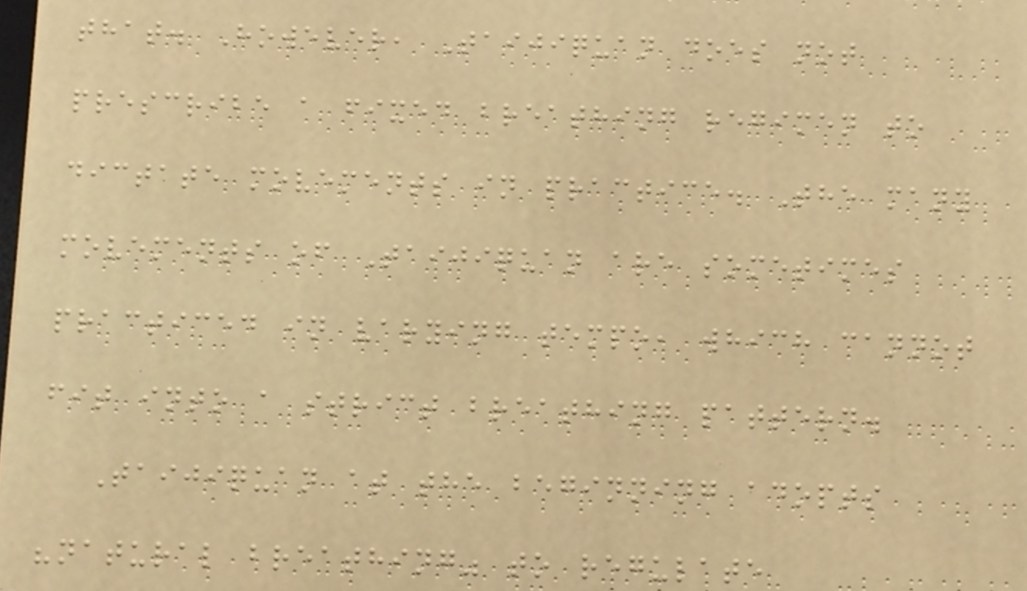that. However, Taijiquan does not
prescribe a fixed breathing regimen to
dictate movements in practice. The many
movements of Taijiquan are sometimes
practiced in varying tempo, which cannot
fit into a strict breathing pattern.
Taijiquan at the beginning adopts
"natural breathing" to regulate
